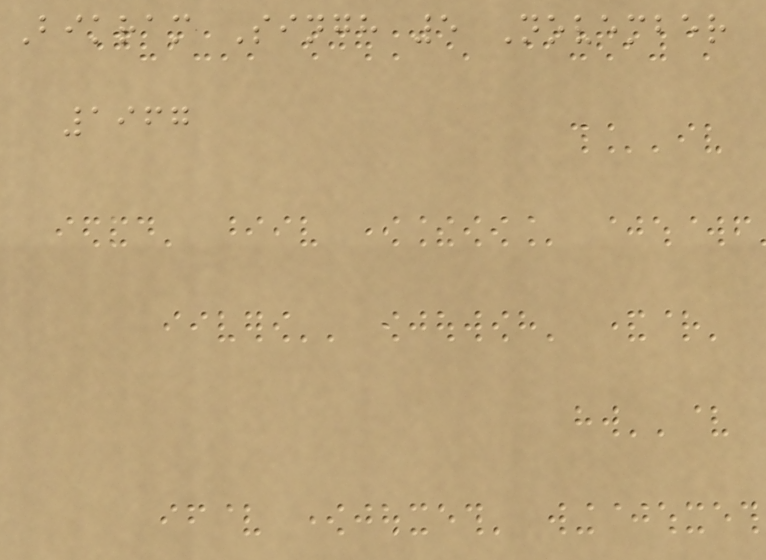Bikram Singh 5 November
1967
